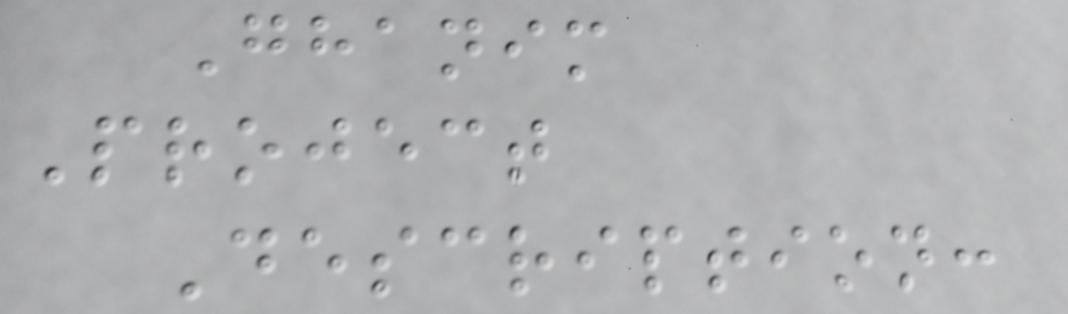Ghanim
Project
Description:
